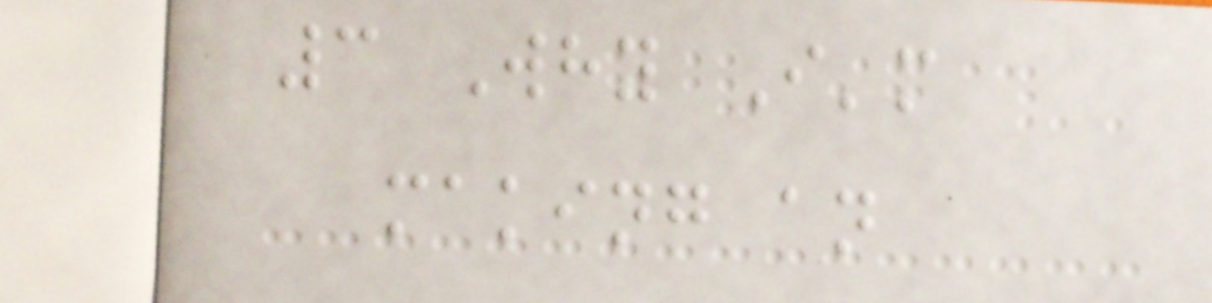3 Why I'm
making an
